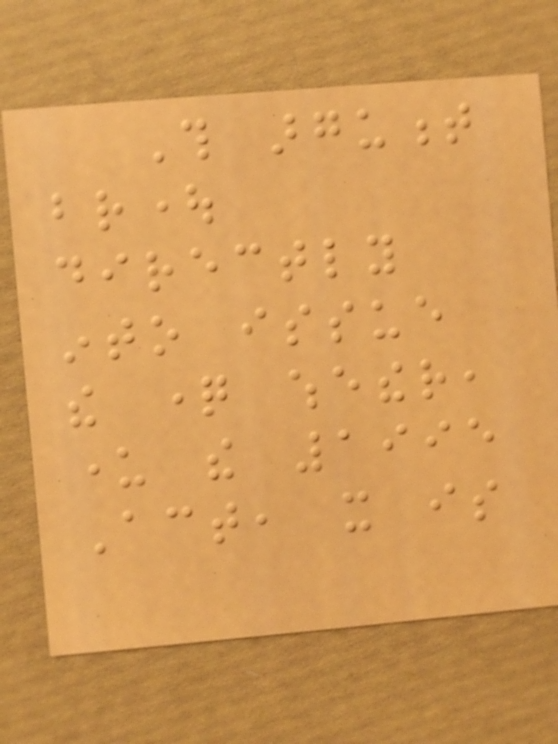This argument
brought
directly
into issue
the question whether,
under the 1995
Act, it is
